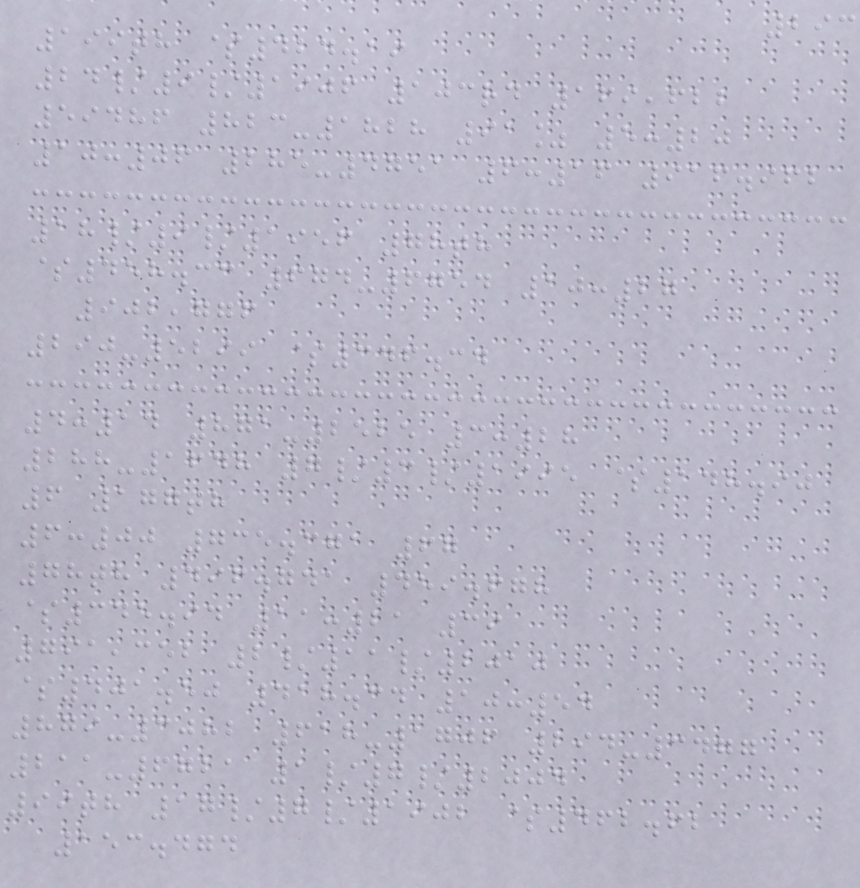293
199th $424.19
24/9/1906 103rd 169,622
59486 823-1828 91% 5:20
10:06 285-4751 6:16 916.962
18/9/1956 78th
$458.33 674-6754 10:27
902,776
290-5299 $346.34
4:14 871-2525 3:28
288-1648 7/3/1995 $148.90
6 177th
6:00 735.371 67
78th 496.741 459.678
$345.94 11:21 39
791,352 2/11/2010
$401.50 418.34 10:54
879-3082 618-1706 294-3477
211-6721 1/7/2004
99th 17/7/1902 $462.62
153.474
